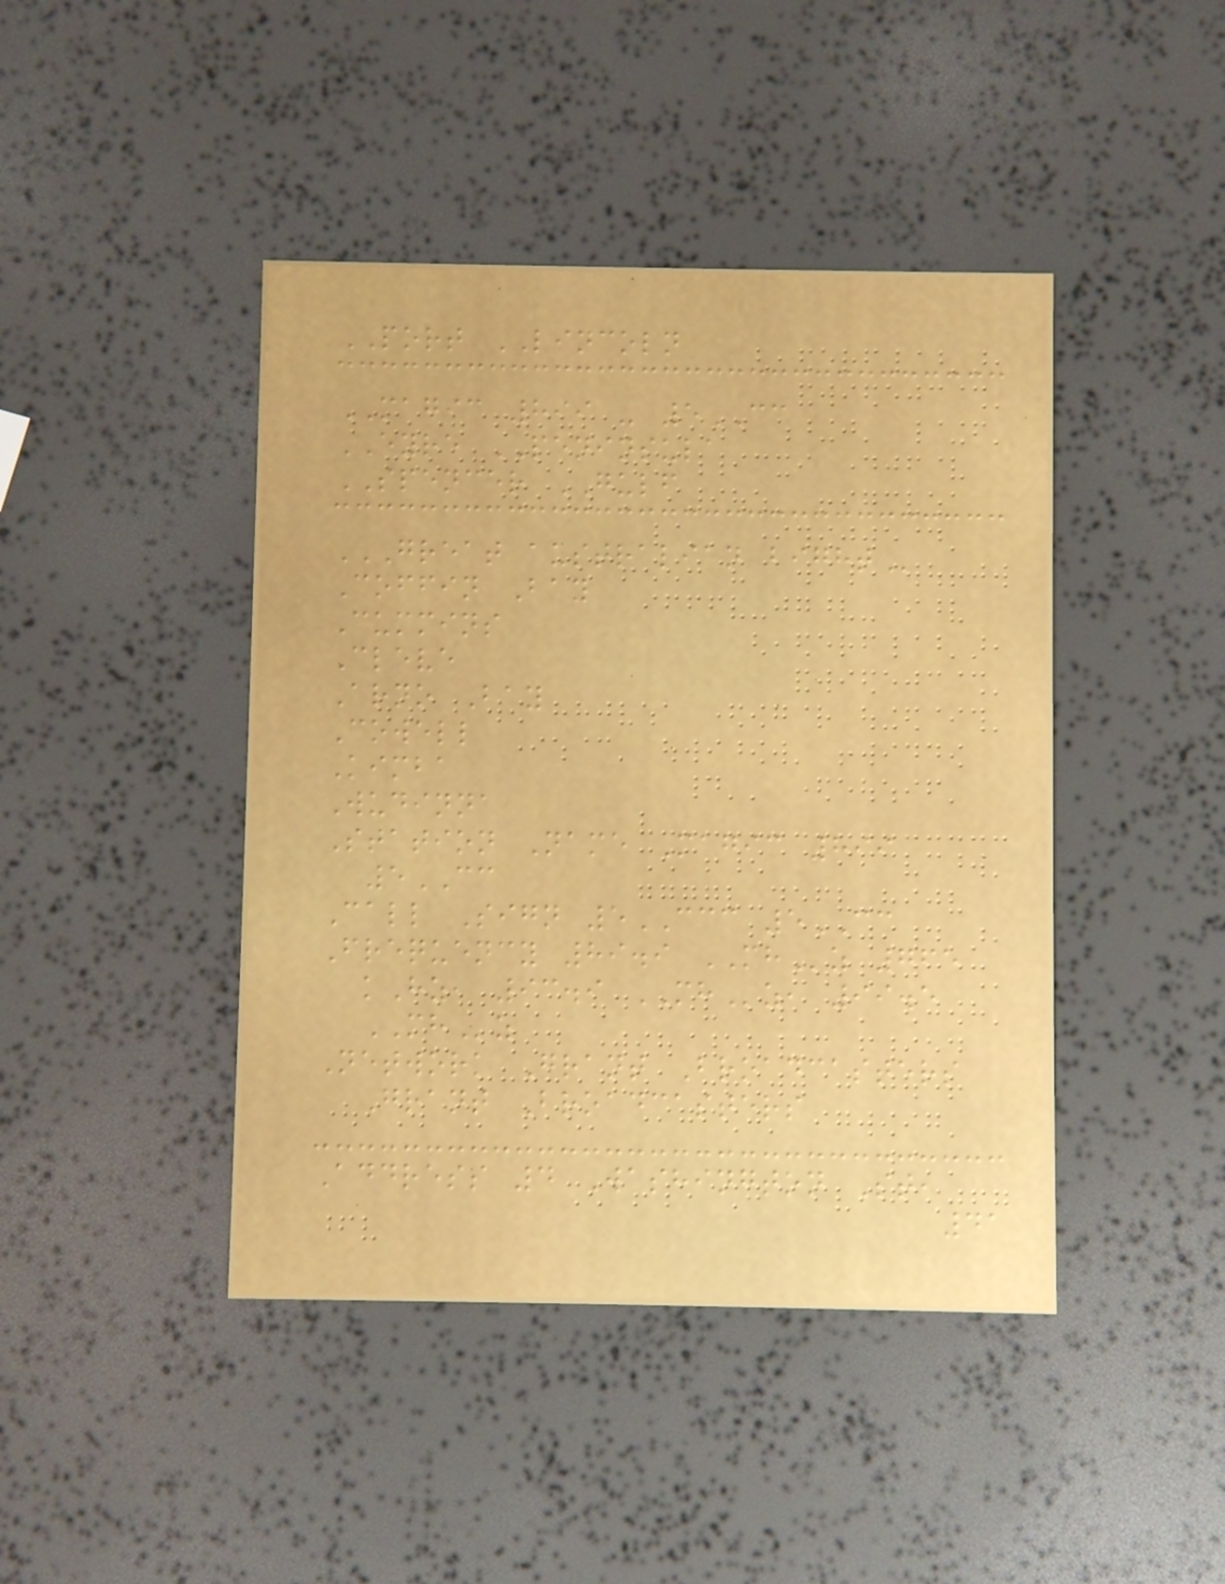PORT LINCOLN
MAGIC 899 - 5CC
EYRE PENINSULA
SPENCER GULF
GREAT AUSTRALIAN BIGHT
Coffin Bay
Cummins
Cleve
Arno Bay
Cowell
Kimba
Wudinna
Station Name Magic 899
5CC
Call Sign 5CCC 5CC
Frequency 89.9 MHz 765
kHz, 93.9 MHz, 99.5
MHz
Network Grant Broadcasters
Grant Broadcasters
Address 4 Washington St,
41
